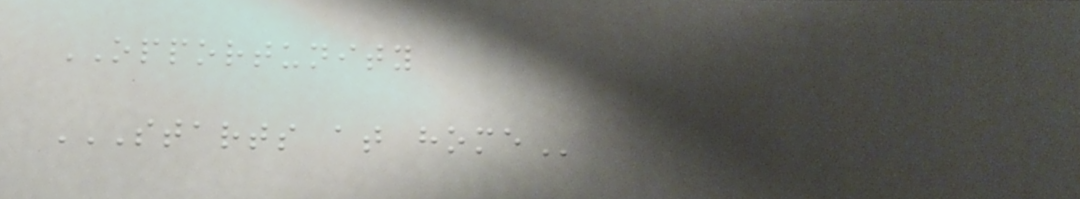OPPORTUNITY
STARTS AT HOME
